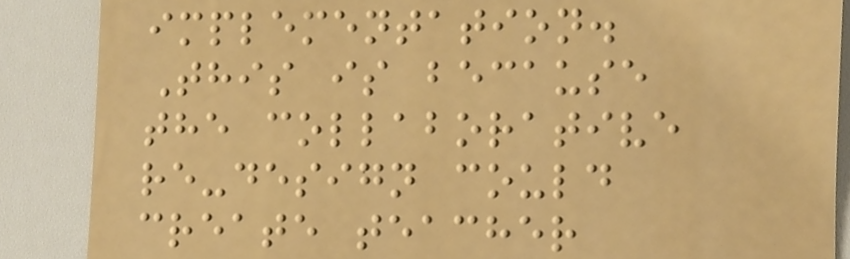implementation.
This is because
the collaborative
re-design could
create teacher
